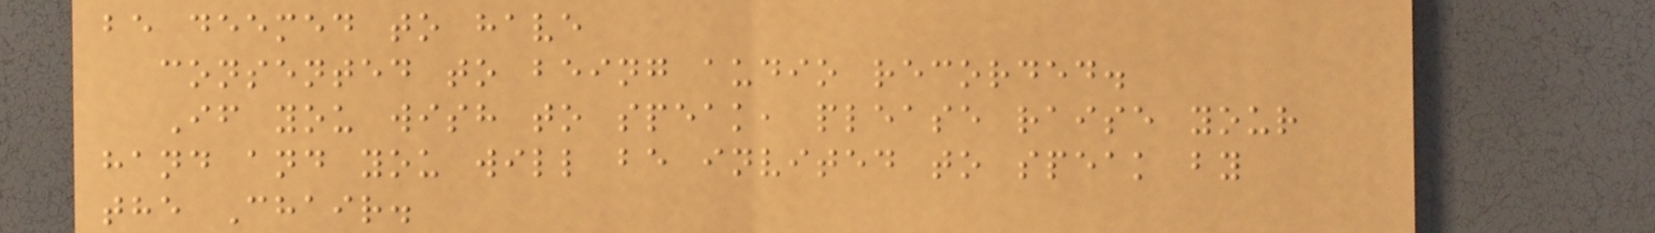be deemed to have
consented to being audio recorded.
If you wish to speak, please raise your
hand and you will be invited to speak by
the Chair.
